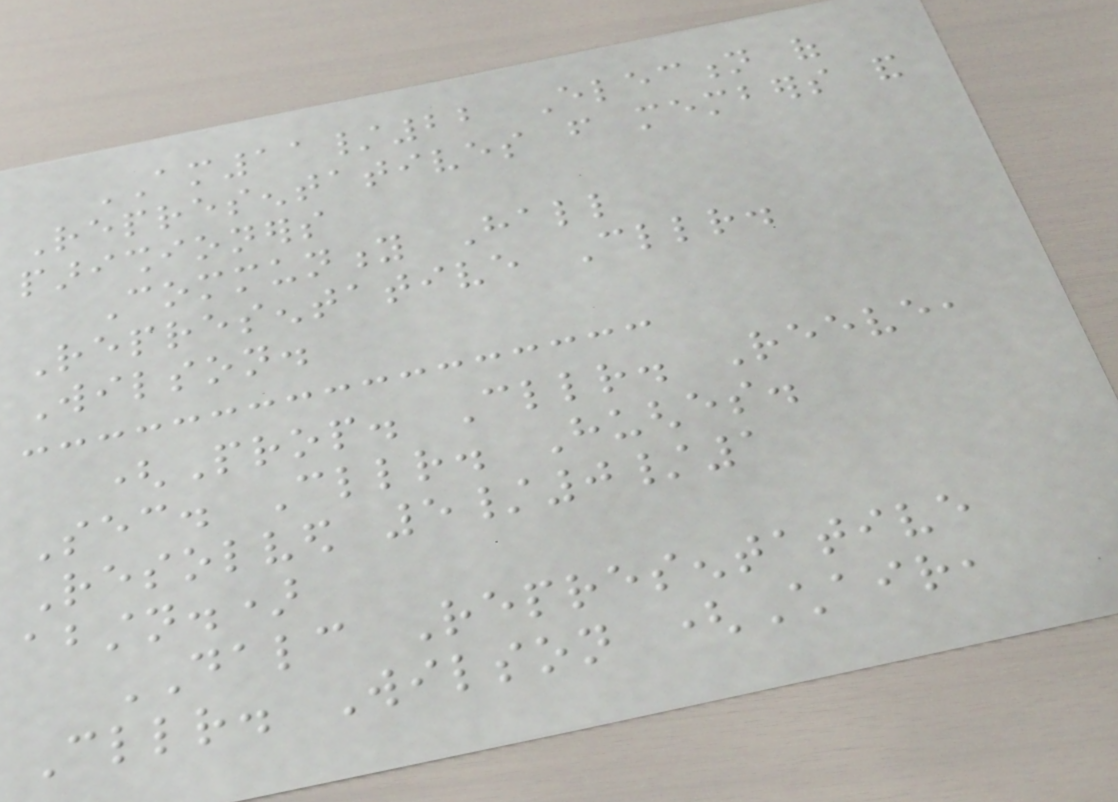AM11/22 Election of
Representatives from members and
parishioners
Community Hall
Representative Cllr.
Wilson.
(Prop. Cllr. Reeve,
Sec. Cllr. Hughes.
Resolved 5/0/1
abstn.)
DALC Representative
Cllr. Wilson (Chair,
